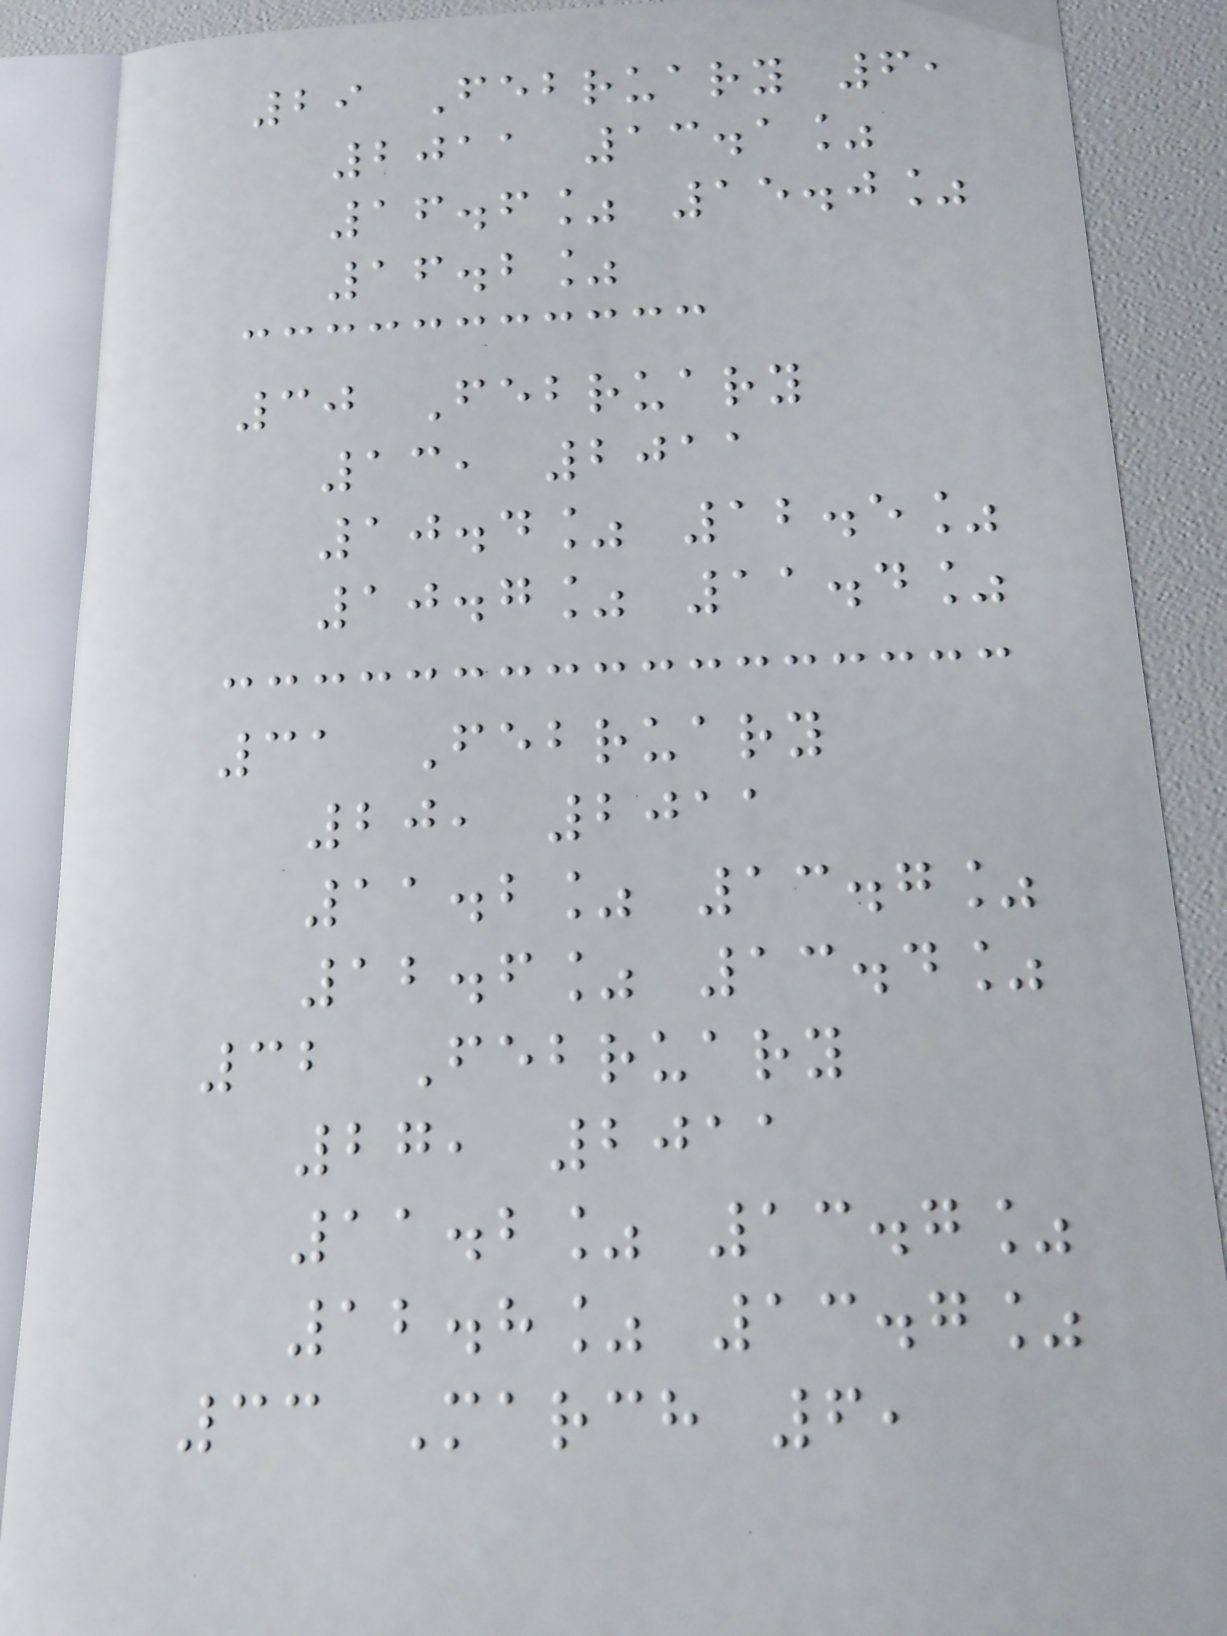29 February 6,
2011 13.1%
16.6% 15.0%
16.2%
30 February
13, 2011
10.4% 12.5%
10.7% 11.4%
31 February
20, 2011
11.2% 13.7%
12.6% 13.4%
32 February
27, 2011
11.2% 13.7%
12.8% 13.7%
33 March 6,
